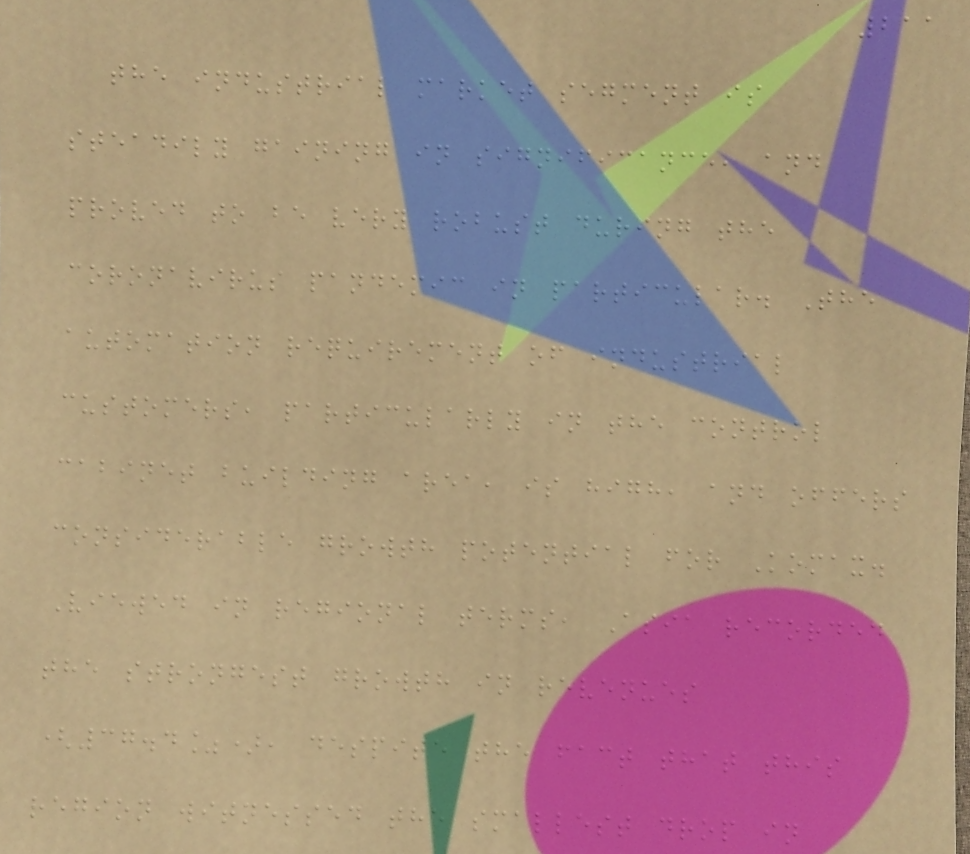211
the industrial market segment is
steadily gaining in significance, and
proved to be very robust during the
coronavirus pandemic in particular. The
automation requirement of industrial
customers, particularly in the control
cabinet building area, is high, and offers
considerable growth potential for Komax.
Viewed in regional terms, Asia recorded
the strongest growth in revenues
(37.4%), despite the fact that this
region witnessed the smallest drop in
